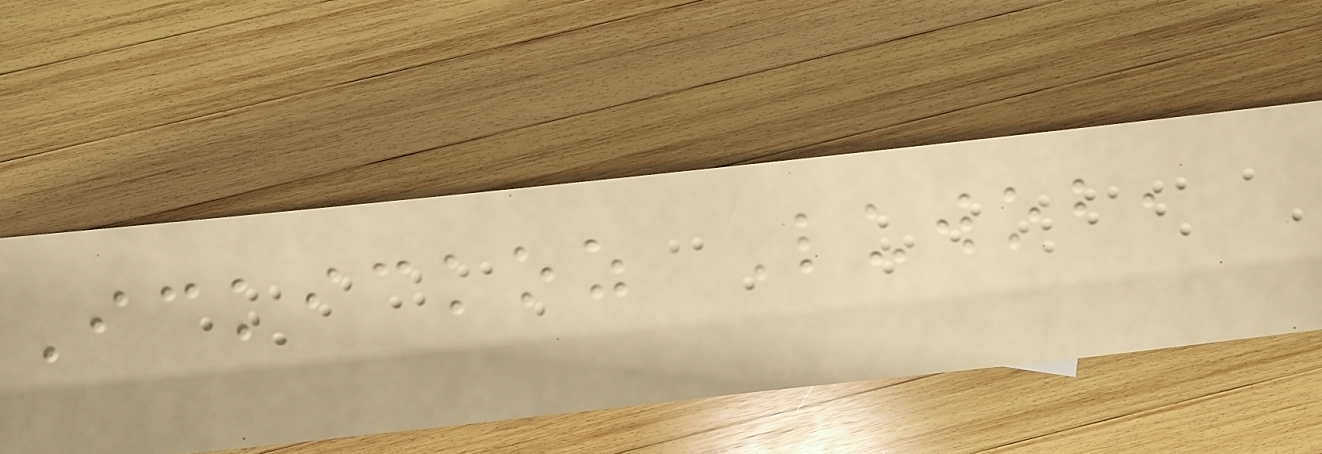Ickickoz Luwob,
